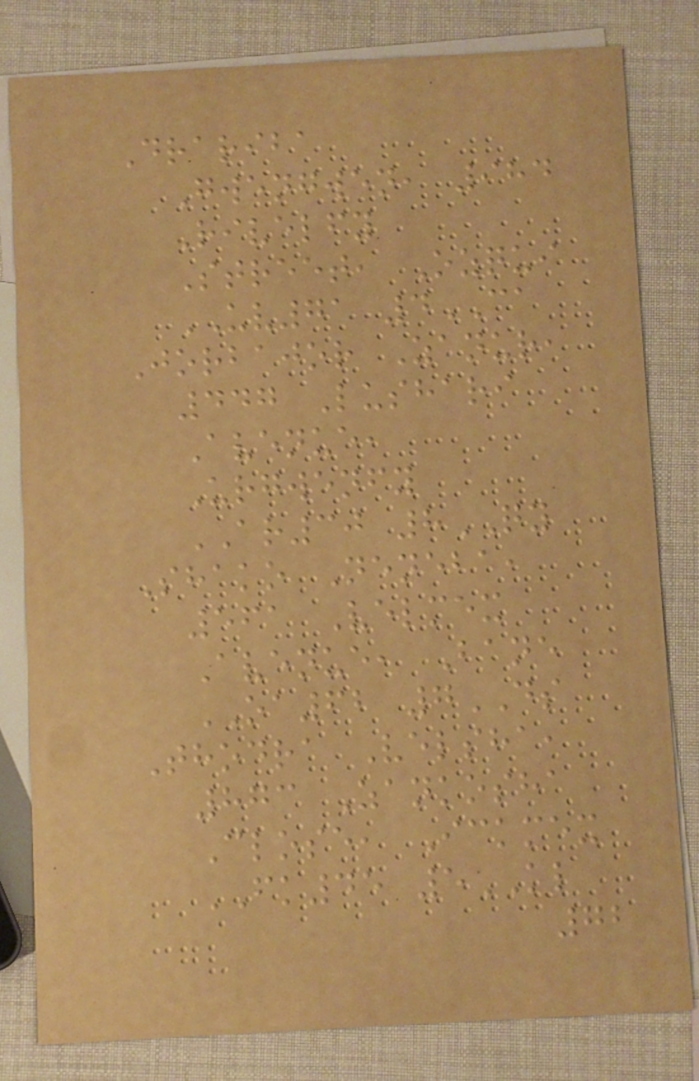Drariba
Gwengwen, 984
Rivelfy
Street, Ozqui
UV71 4CA
Jorbajor Zanur,
447 Lushari
Avenue,
Urgwenfy
AR30 8QY
Shako Neneba,
561 Velmex
Avenue, Bane
OA62 7DS
Thodra Velsha,
873 Zankosha
Close, Ickmex
FK45 5KL
72
